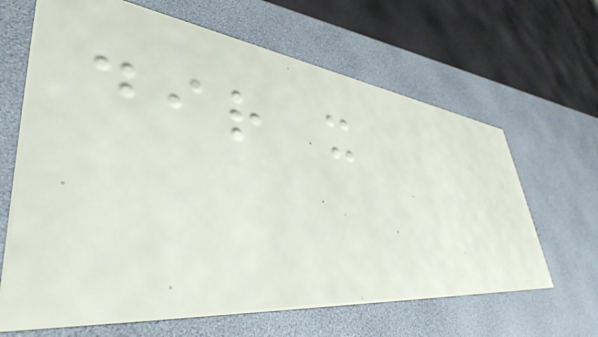dir x
